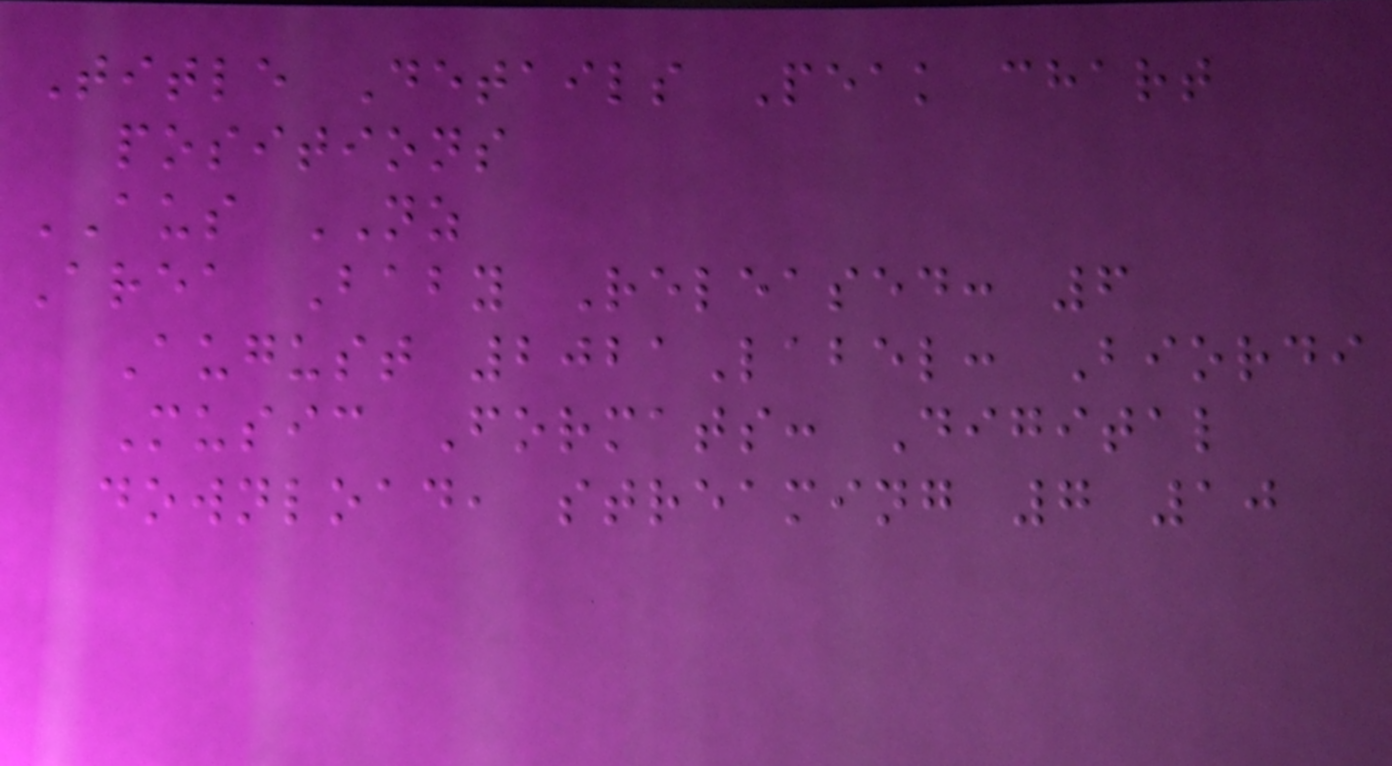Title Details Peak chart
positions
AUS NZ
Area Baby Released: 6
August 2021Label: Biordi
Music Formats: Digital
download, streaming 7 10
